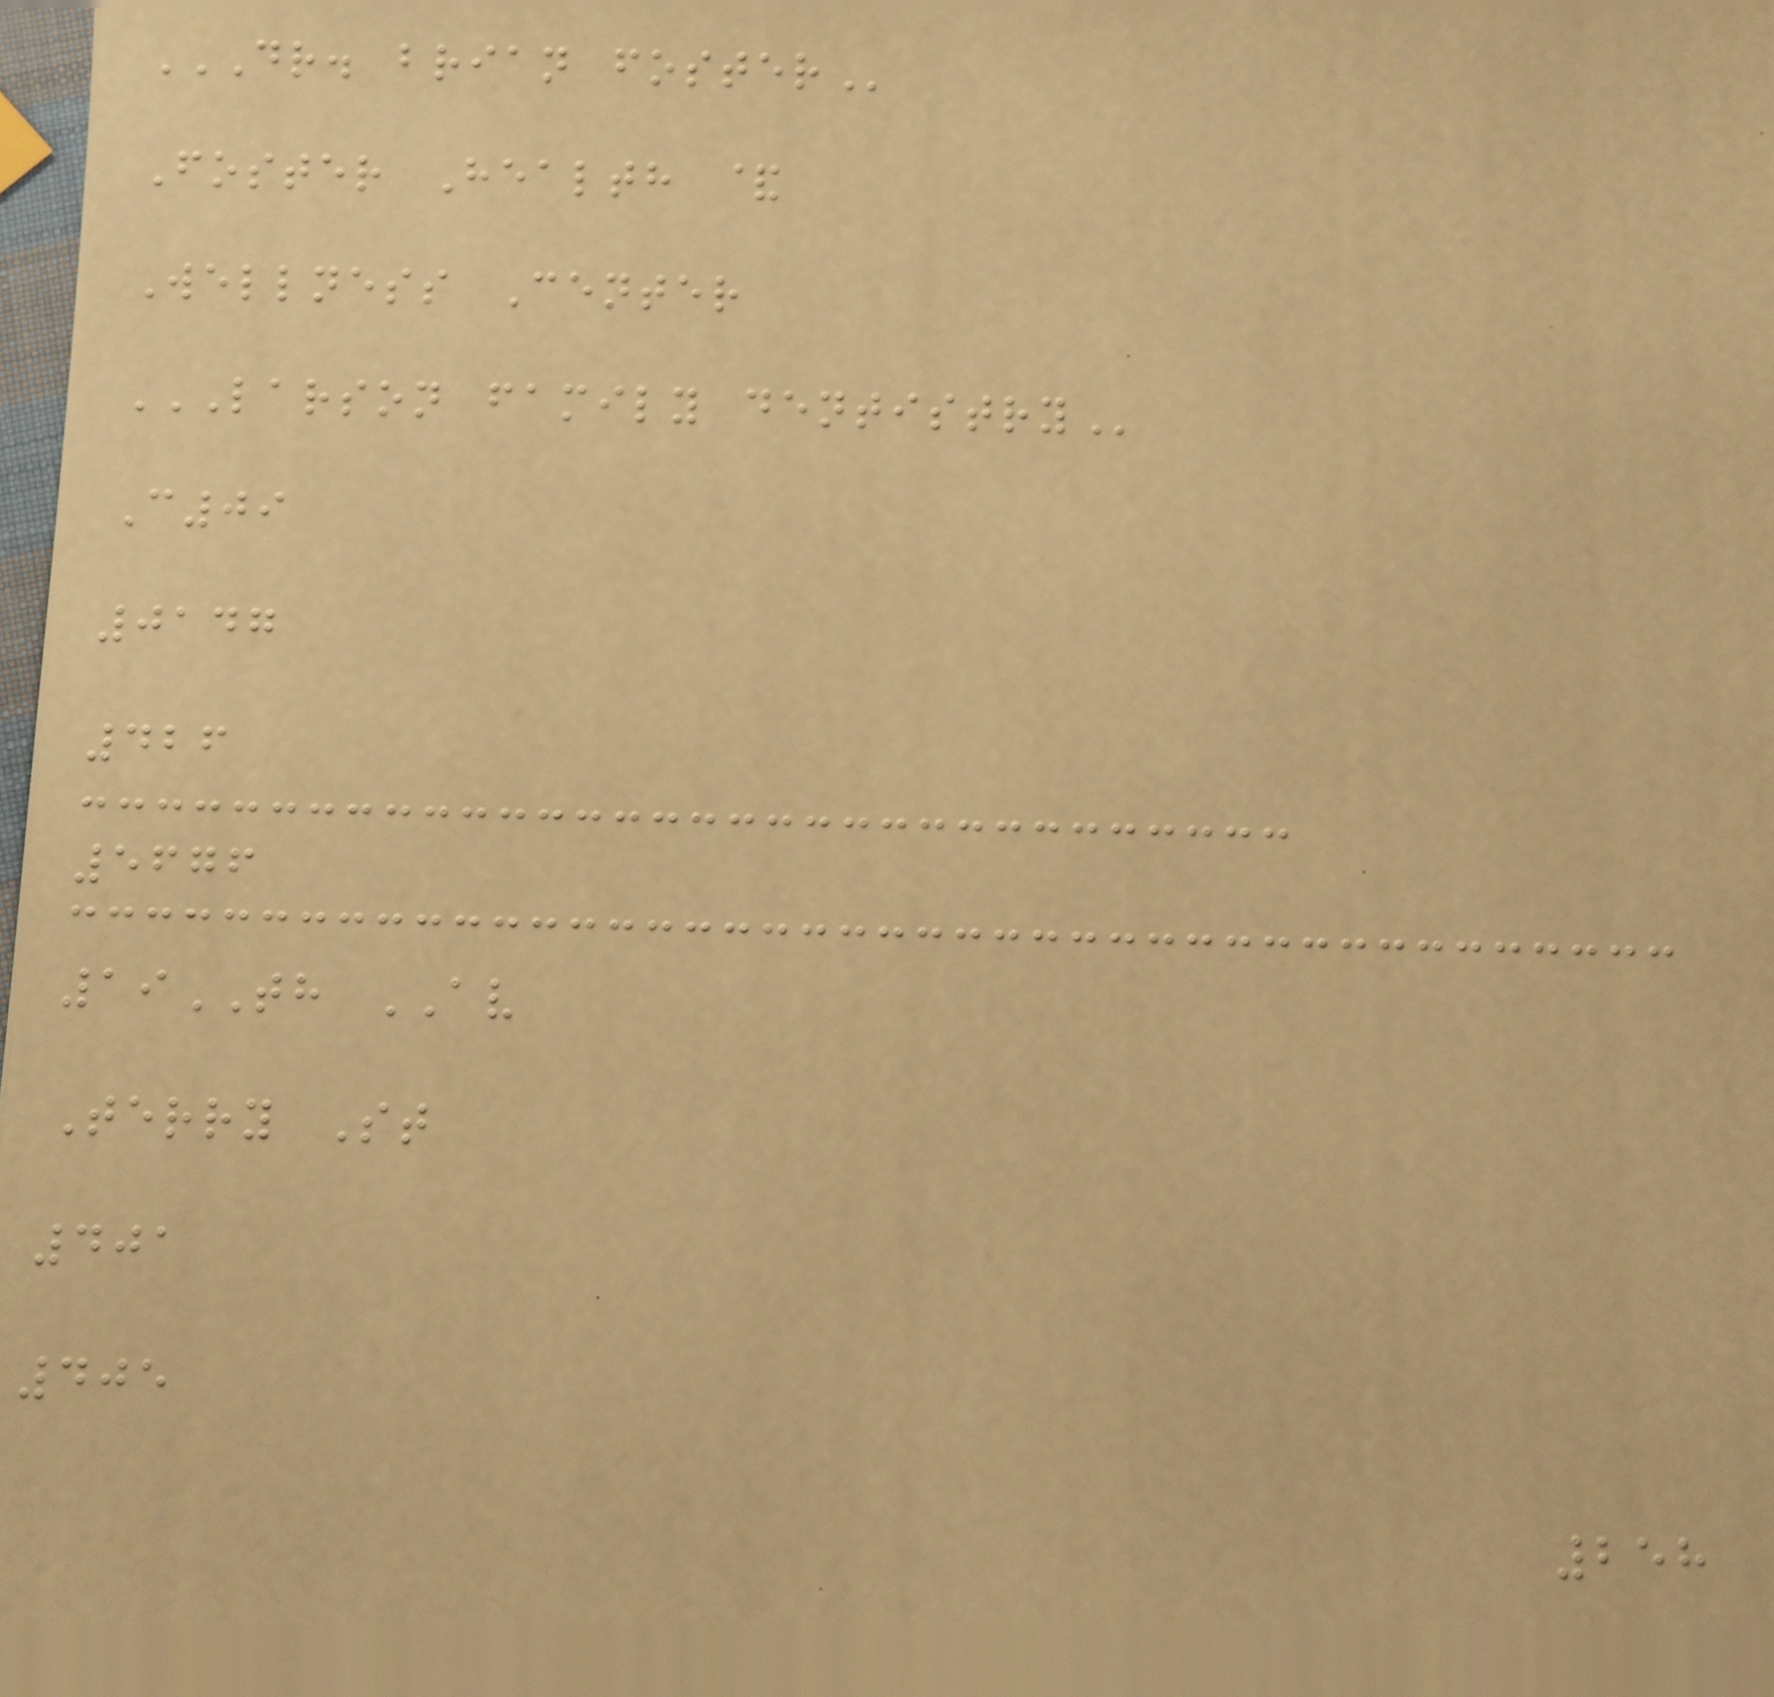DR. BRIAN FOSTER
Foster Health &
Wellness Center
LARSON FAMILY DENTISTRY
C09
0147
426
5676
19TH AV
Terry St
401
405
258
